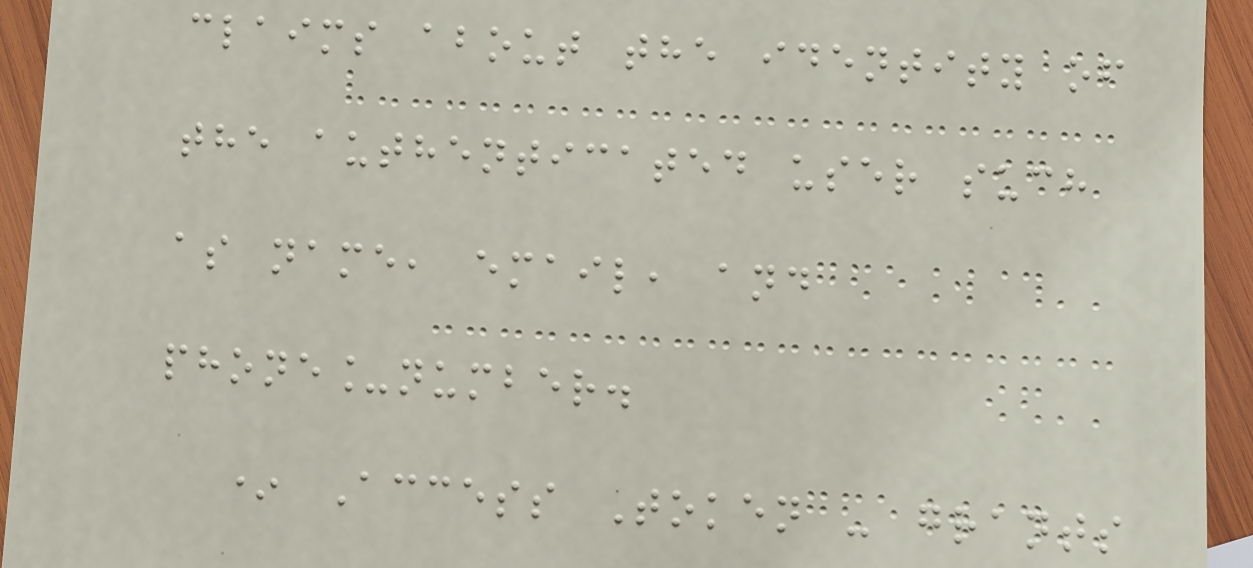claims about the identity of
the authenticated user such
as name, email, and
phone_number.
* Access Token - grants
